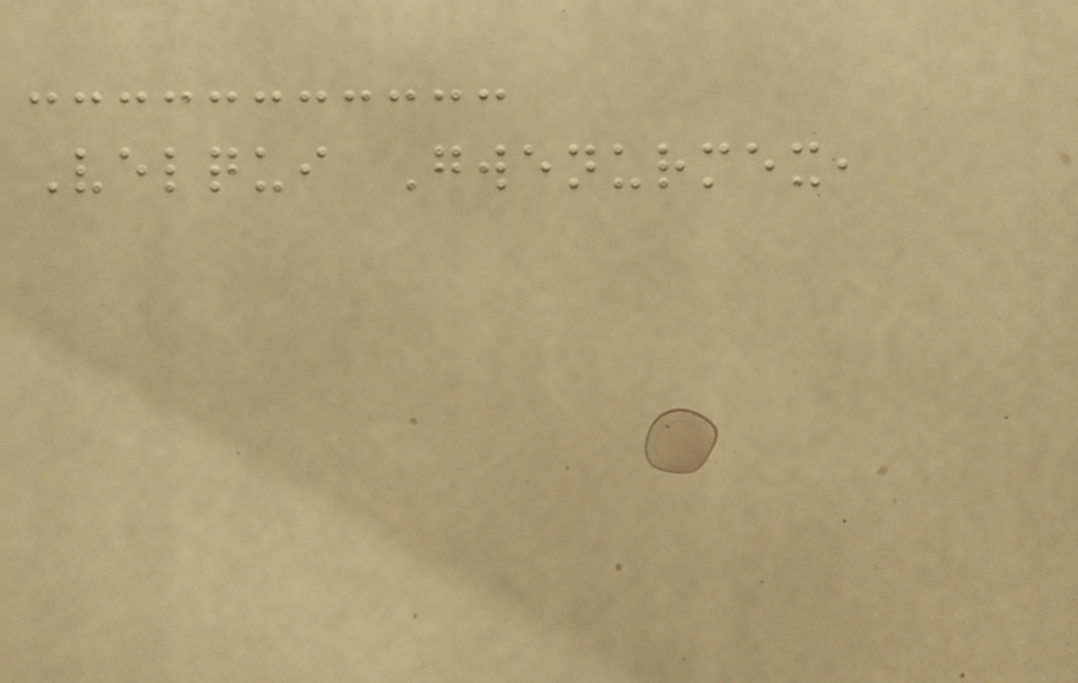Velqui Gwenurmex,
